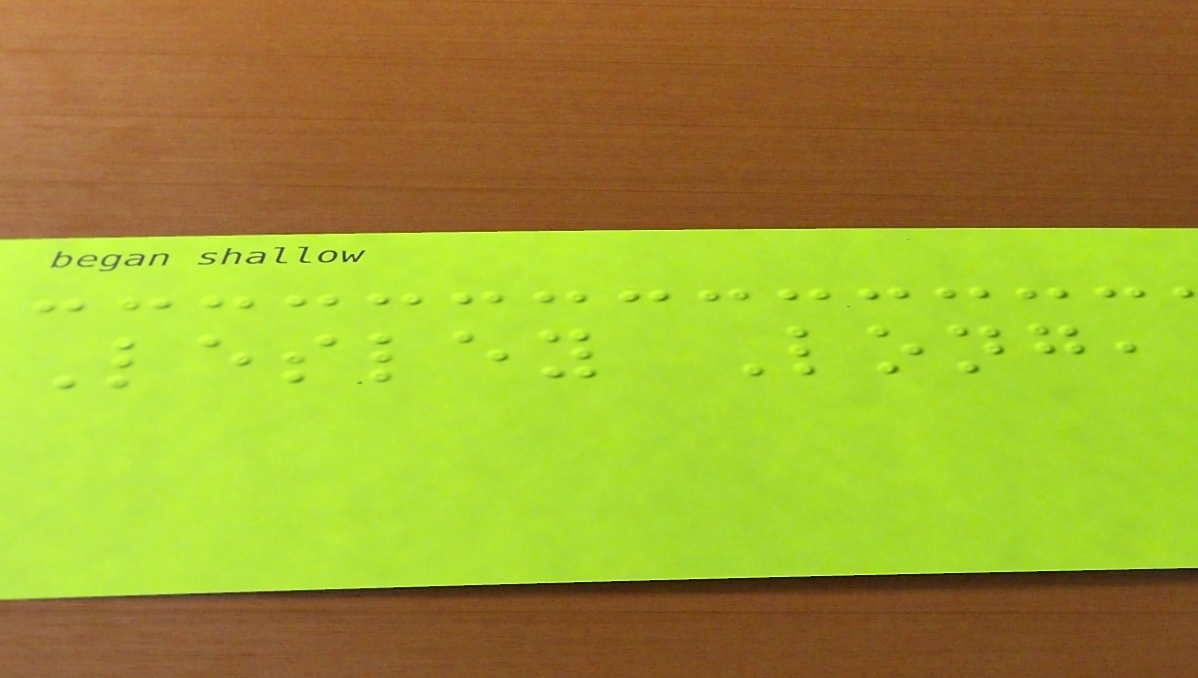Lesley Long,
